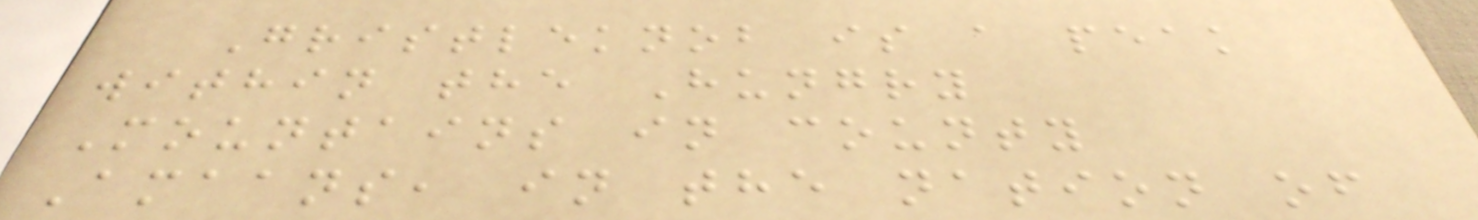Gristleknob is a peak
within the Hungry
Mountains in county
Amaans, in the nation of
